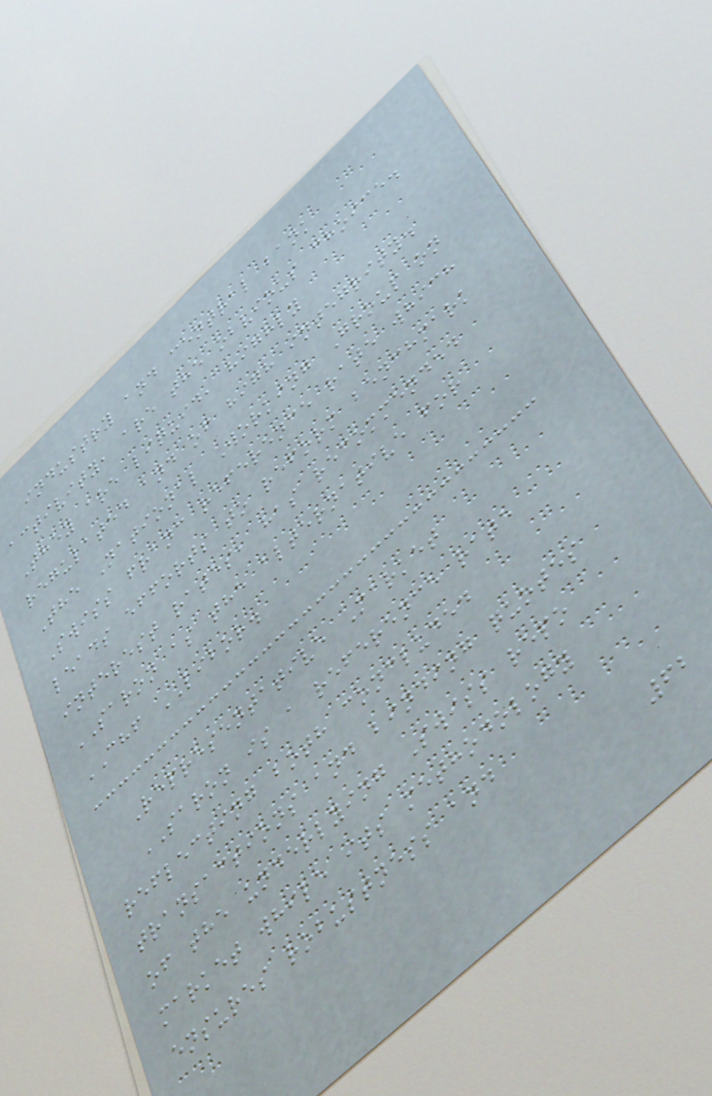industry and central bank
activity, are the obvious choice.
They are liquid, highly
regulated and of high integrity.
The National Working Group on
Swiss franc reference rate which
leads efforts to reform benchmark
interest rates, has recommended
SARON as the alternative for
CHF LIBOR.
Representative Market
SARON is a reference rate
reflecting both concluded
transactions and binding quotes
of the underlying Swiss repo
market while its methodology
ensures robustness and
62
